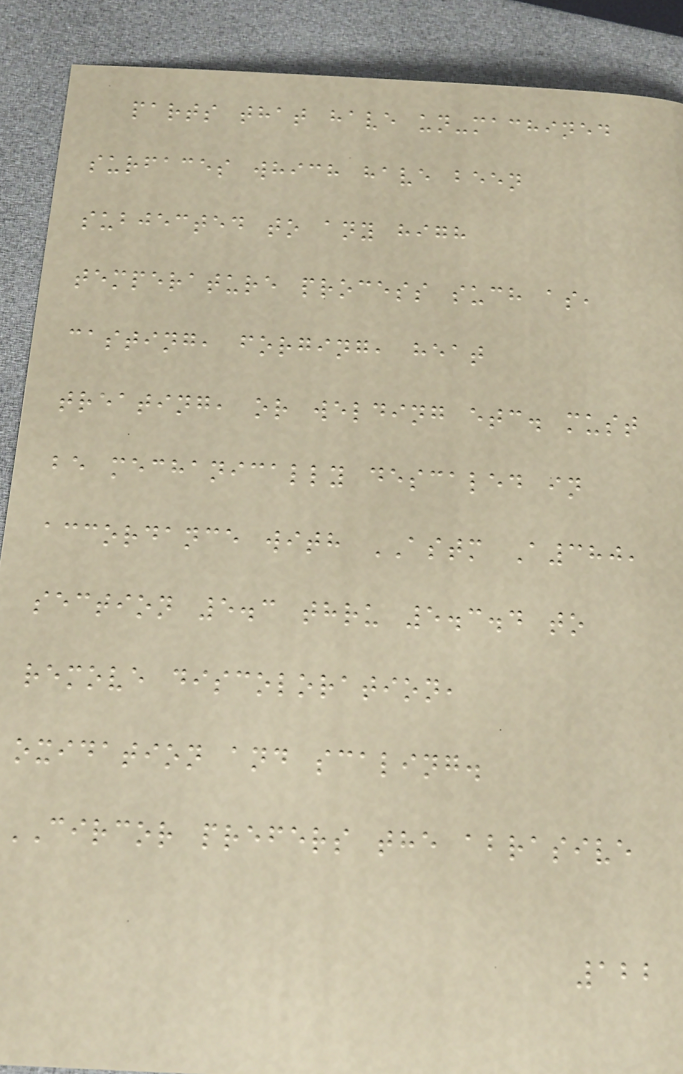parts that have un-machined
surfaces which have been
subjected to any high
temperature process such as,
casting, forging, heat
treating, or welding etc. must
be mechanically descaled in
accordance with ASTM A380,
section 5.3 thru 5.3.4 to
remove discoloration,
oxidation and scaling.
CIRCOR prefers the abrasive
122
